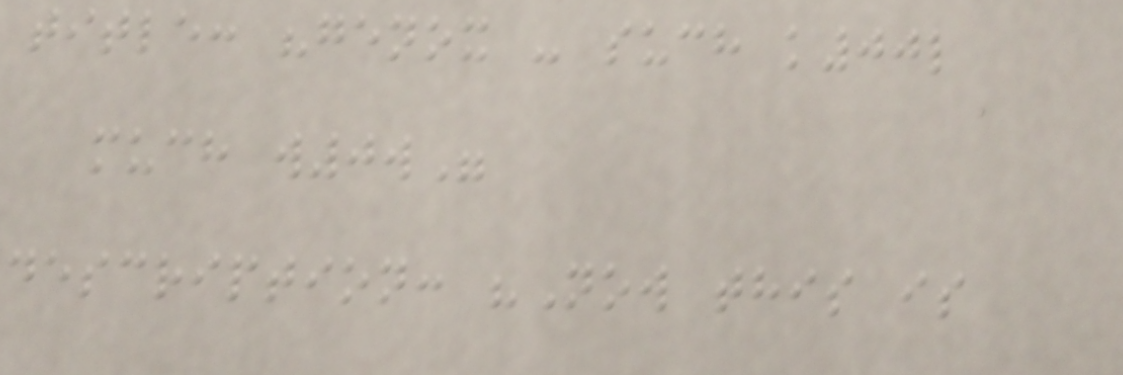title: "genox - such k00l
much w0w"
description: "Now this is
